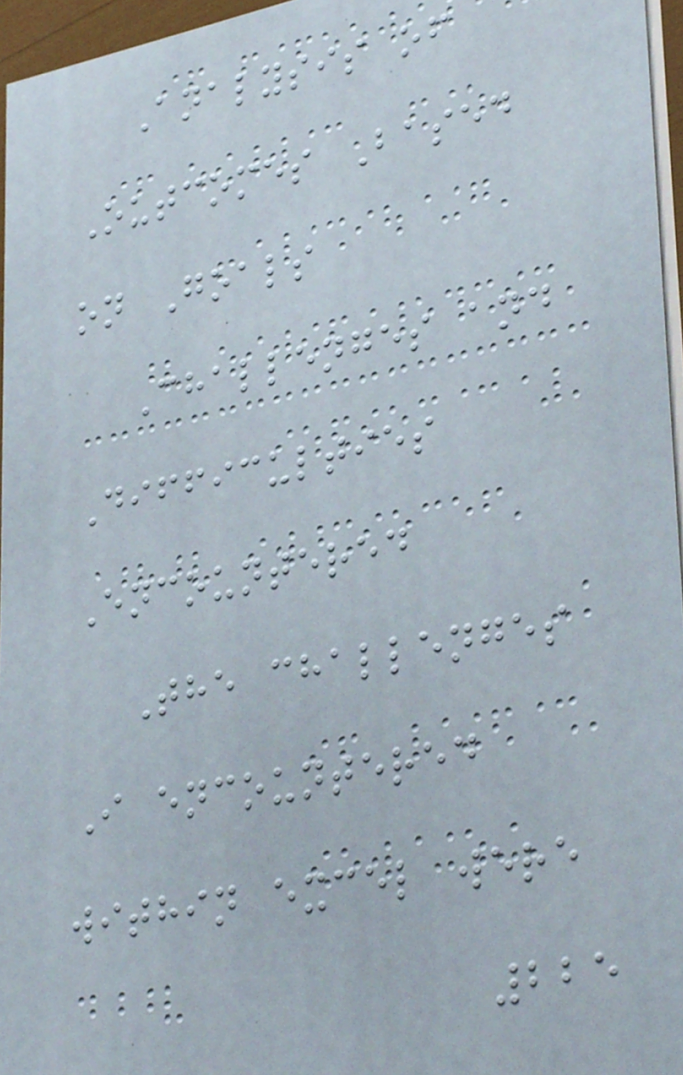Analysis of
Outcomes Based
on Goals
Challenges and
Difficulties
Encountered
The challenges
I encountered
within excel were
225
